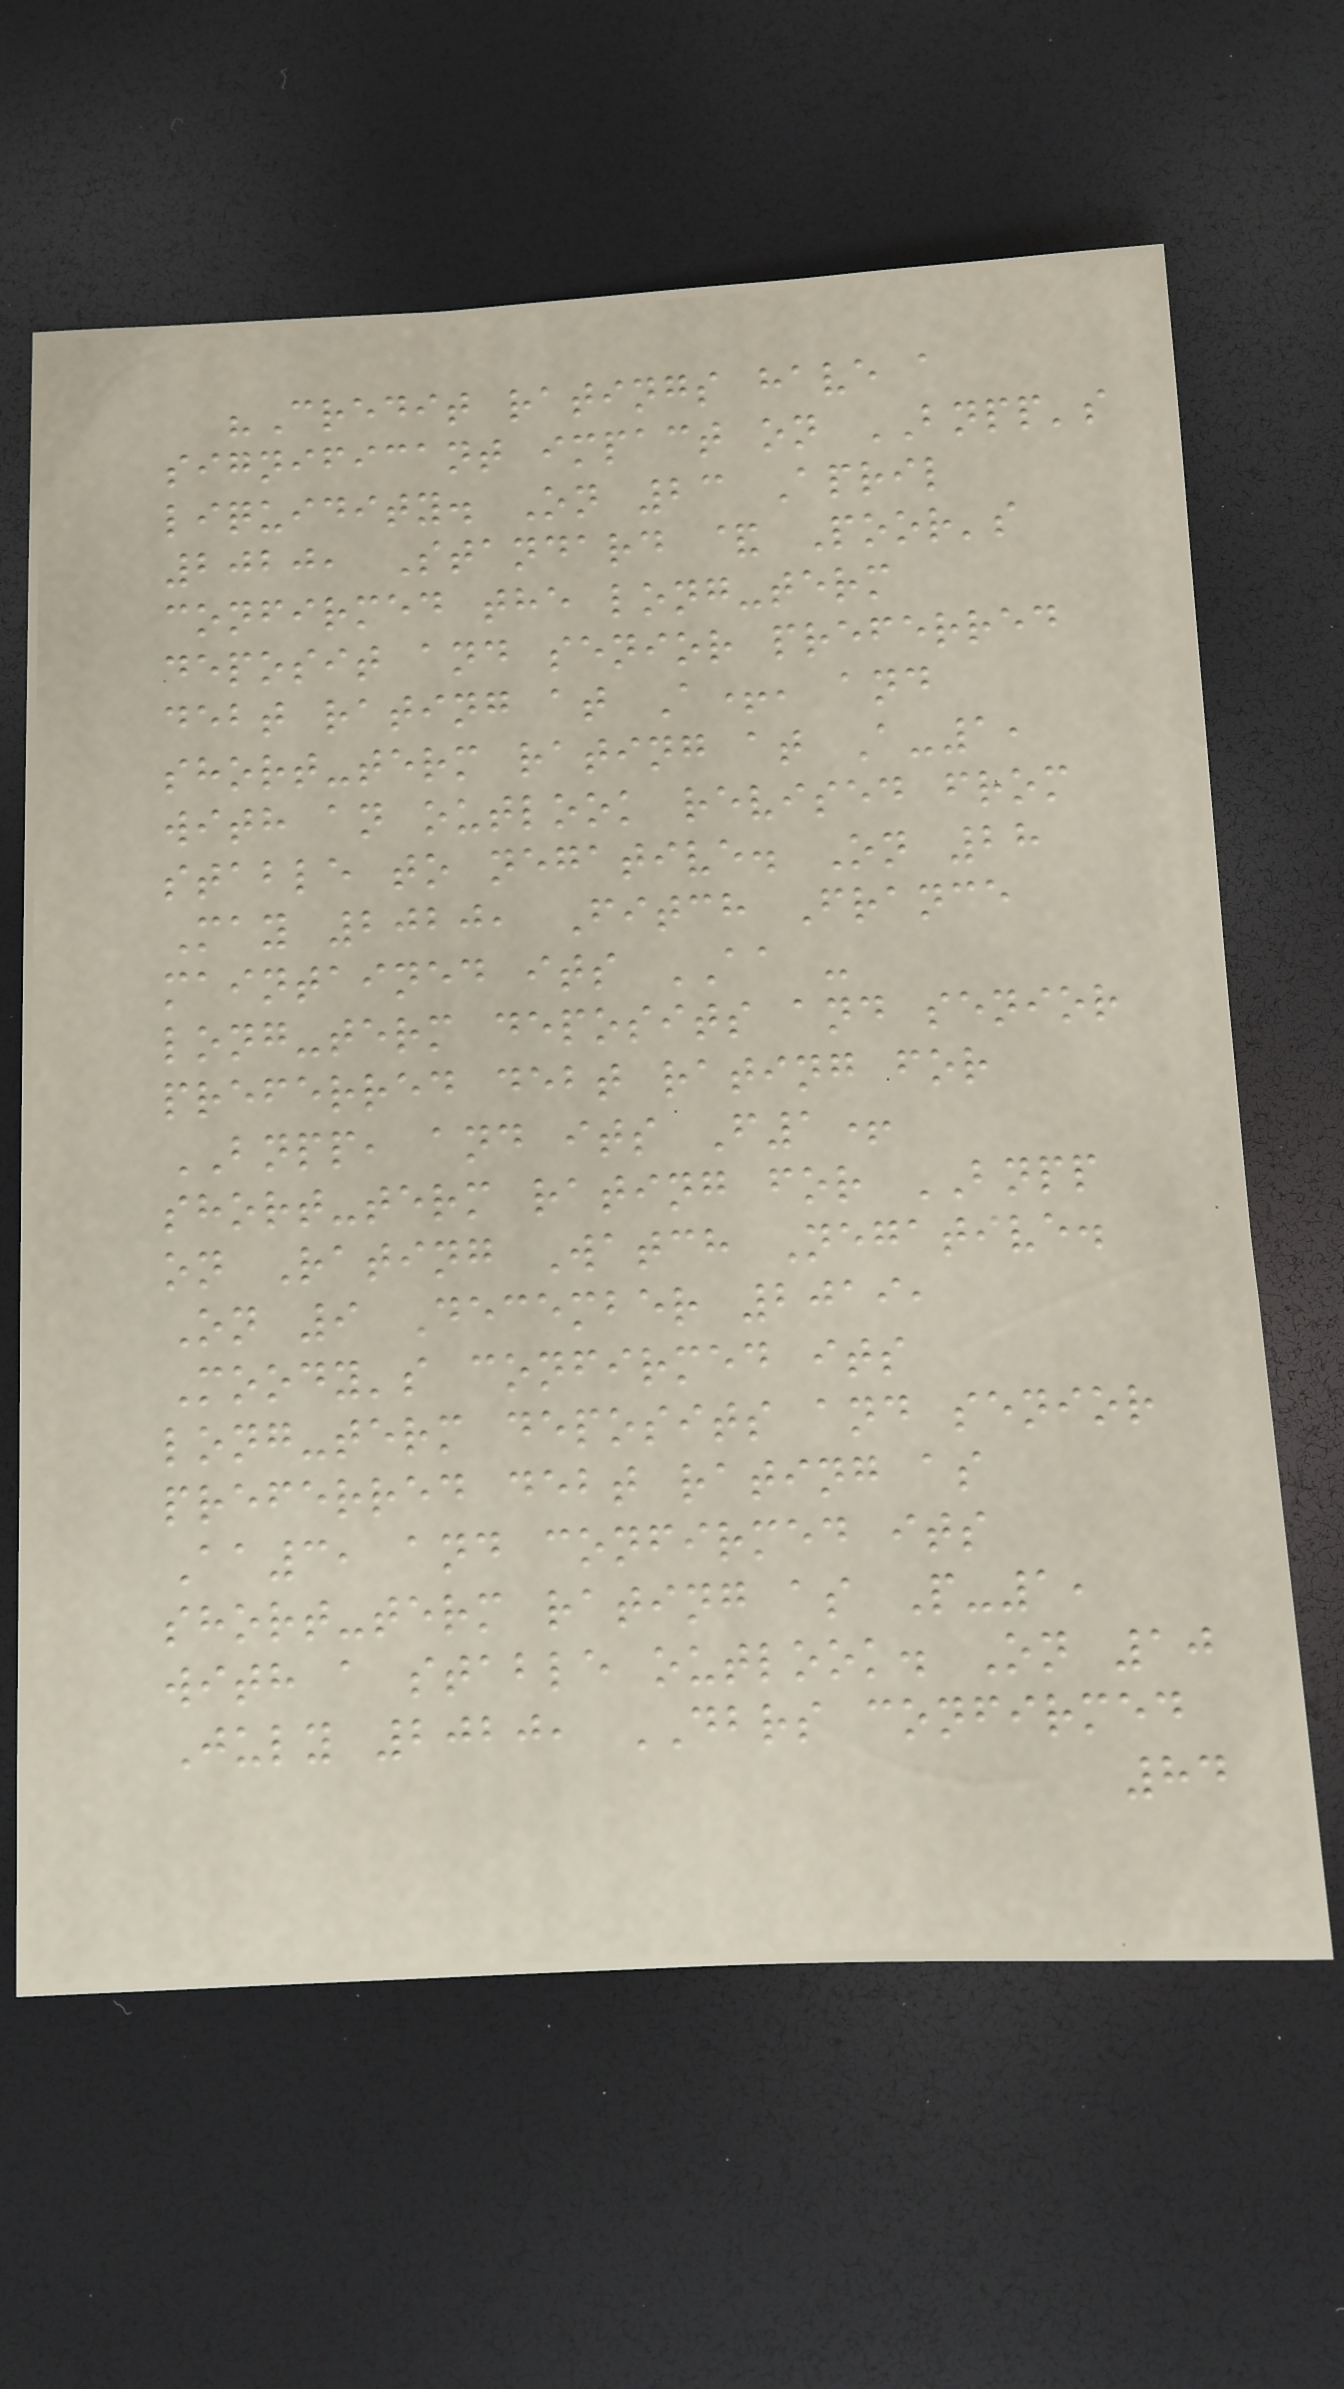"Credit ratings have a
significant impact on BNPP's
liquidity. On 23 April
2020, Standard & Poor's
confirmed the long-term
deposit and senior preferred
debt rating at A+, and
short-term rating at A-1,
with an outlook revised from
stable to negative. On 28
May 2020, Fitch France
maintained its AA -
long-term deposits and senior
preferred debt rating for
BNPP, and its F1+
short-term rating for BNPP
on Rating Watch Negative.
On 9 December 2019,
Moody's confirmed its
long-term deposits and senior
preferred debt rating as
Aa3, and confirmed its
short-term rating as P-1,
with a stable outlook. On 10
July 2020, DBRS confirmed
84
